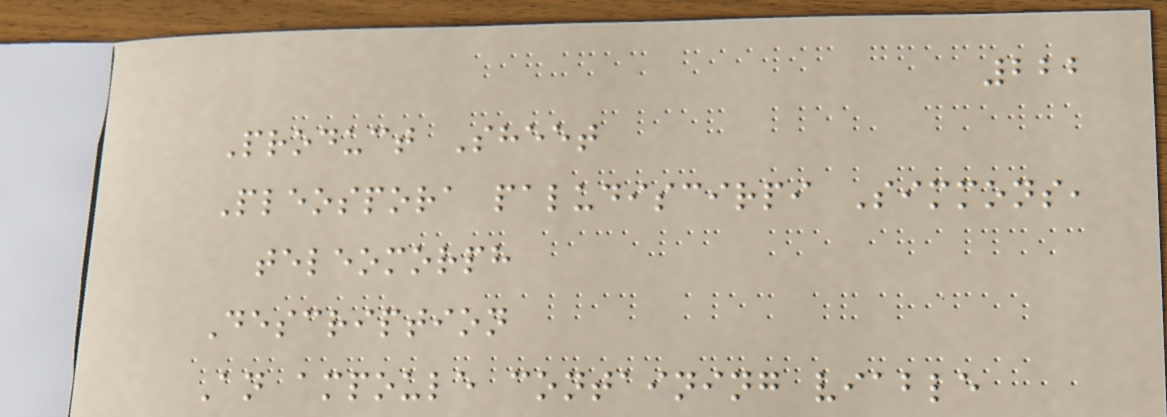222
Product Sheet
Pleospora paludiscirpi Simmons,
teleomorph
Description
An ampoule containing viable
